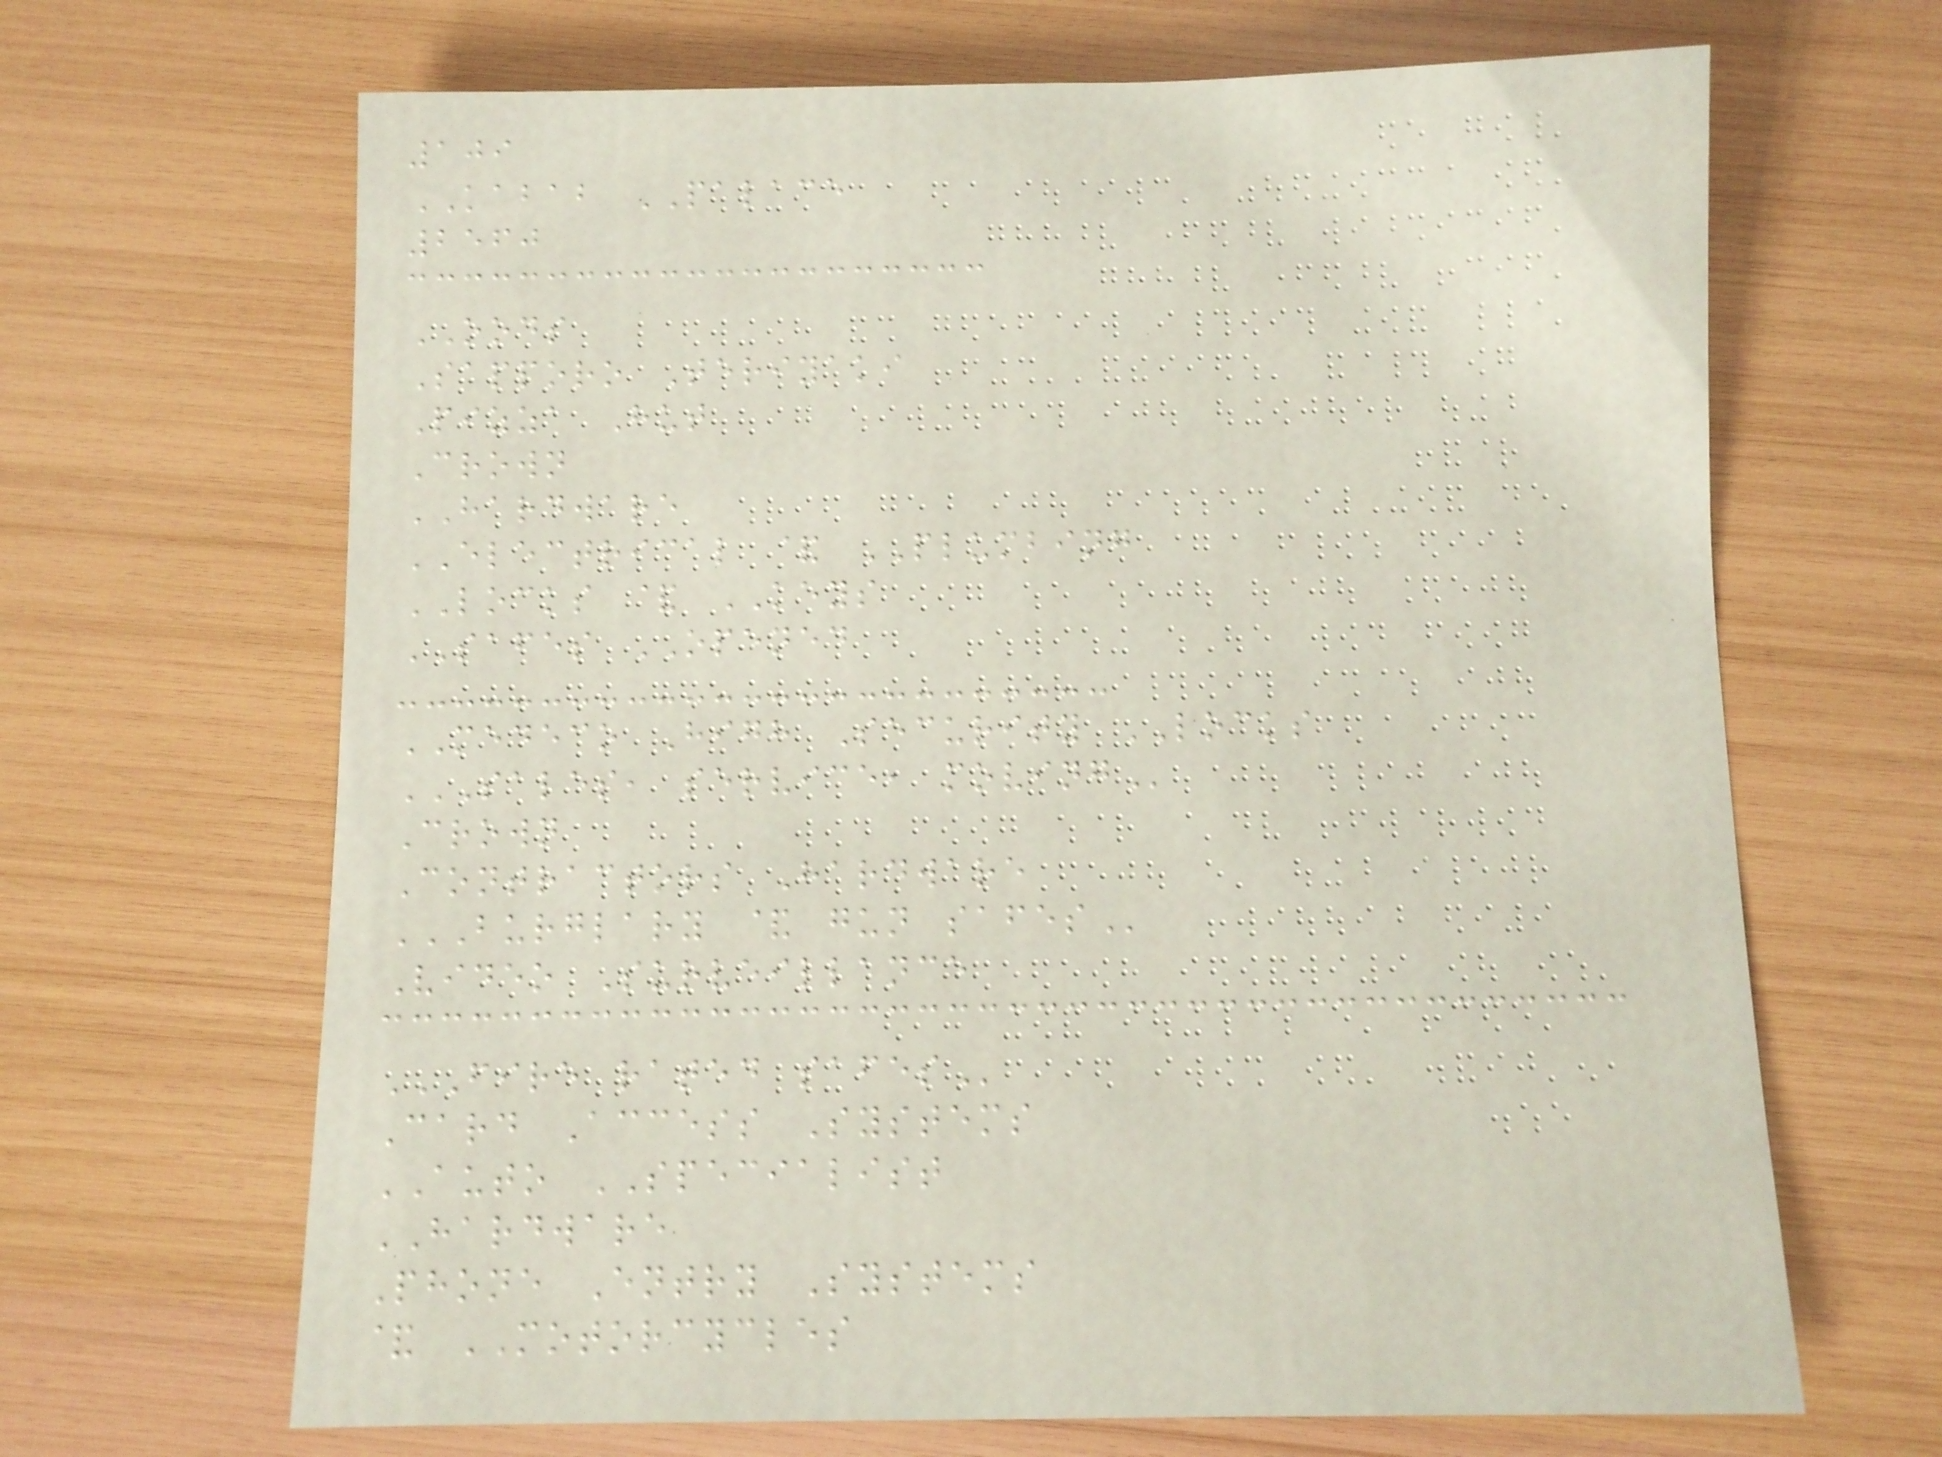109
KABAB PALACE
2560
OODS
Sapporo Teriyaki
Pizza Hut
Crown
HARDWARE
ELECTRICAL & PLUMBING
LOCKS & KEYS
SAFES OPENED
MEDECO High Security LOCKS
SALES, SERVICE, MOVING
Crown
Contractors Hardware
BURGLARY & GUN SAFES
Video Surveillance
FIRE RATED SAFES
Card Access Systems
AUTO SPECIALIST
HARDWARE
Phone Entry Systems
& MOTORCYCLES
